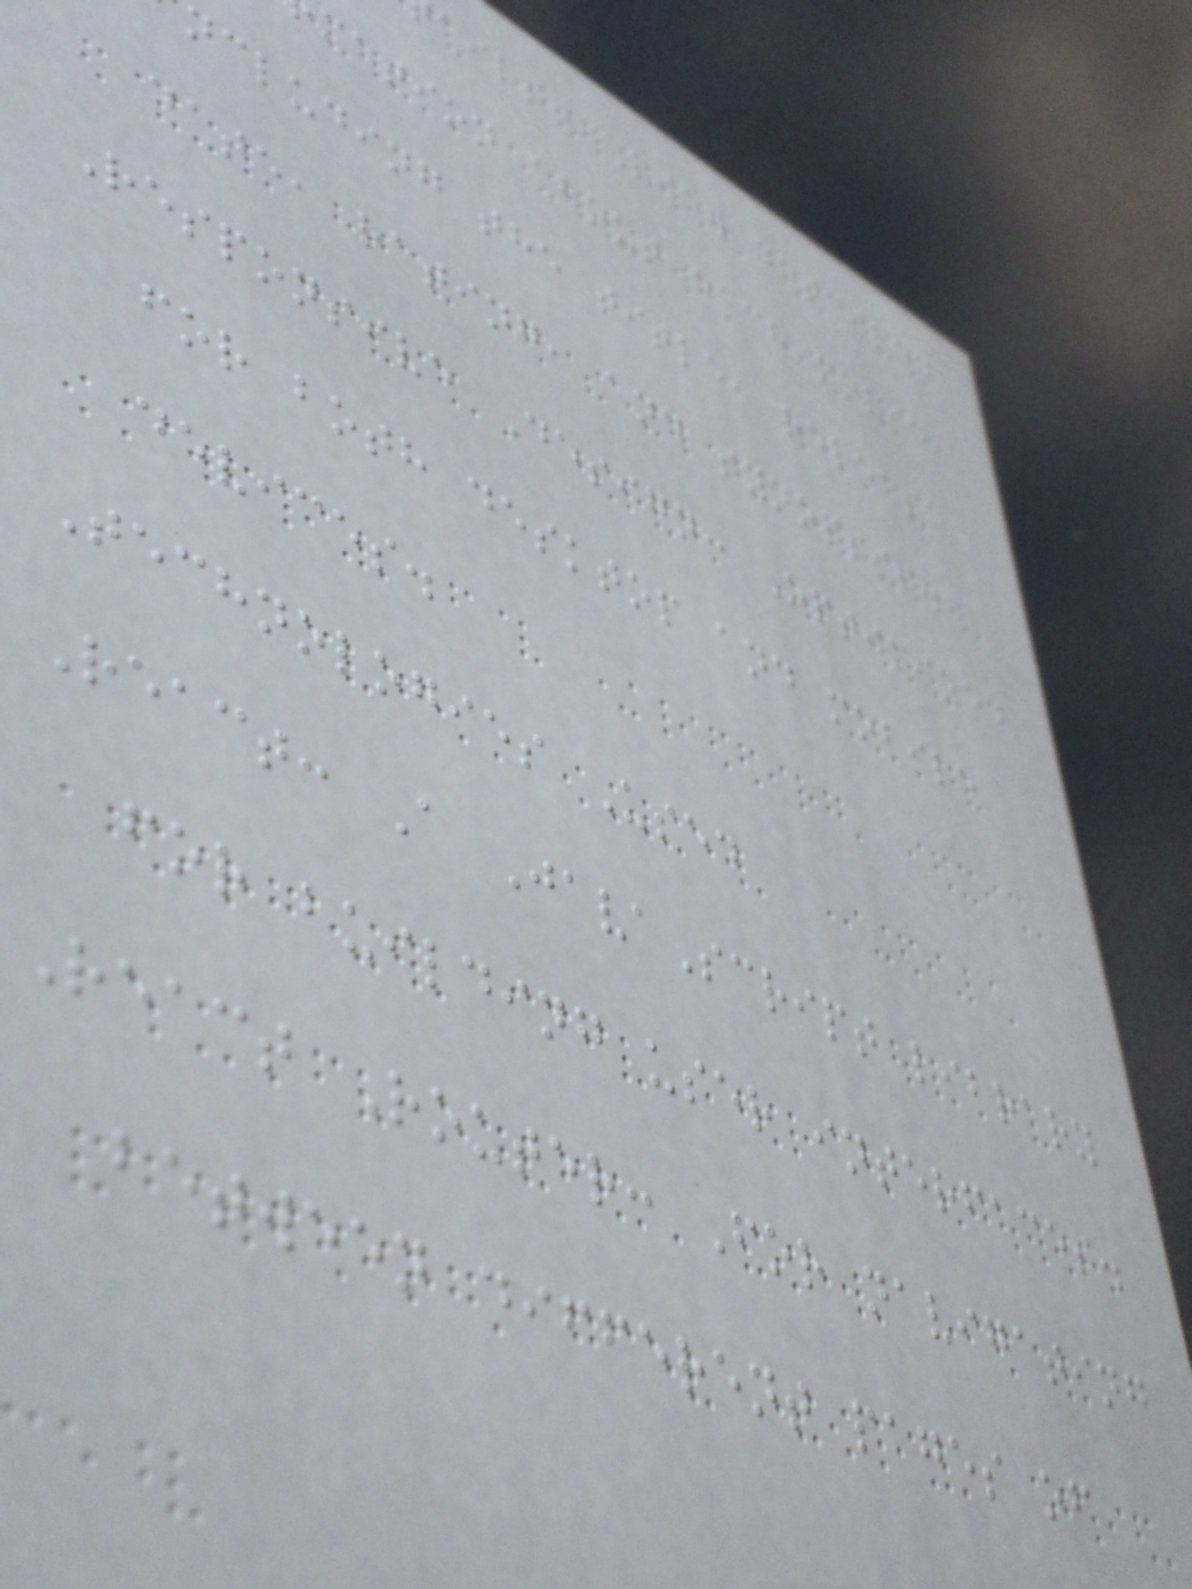ails: View detailed
mation about each movie,
ncluding the title, release
date, rating, and synopsis.
Responsive Design: Optimized
for both desktop and mobile
devices.
Technologies Used
React: A JavaScript library
for building user interfaces.
React Router: For navigating
between different pages of
